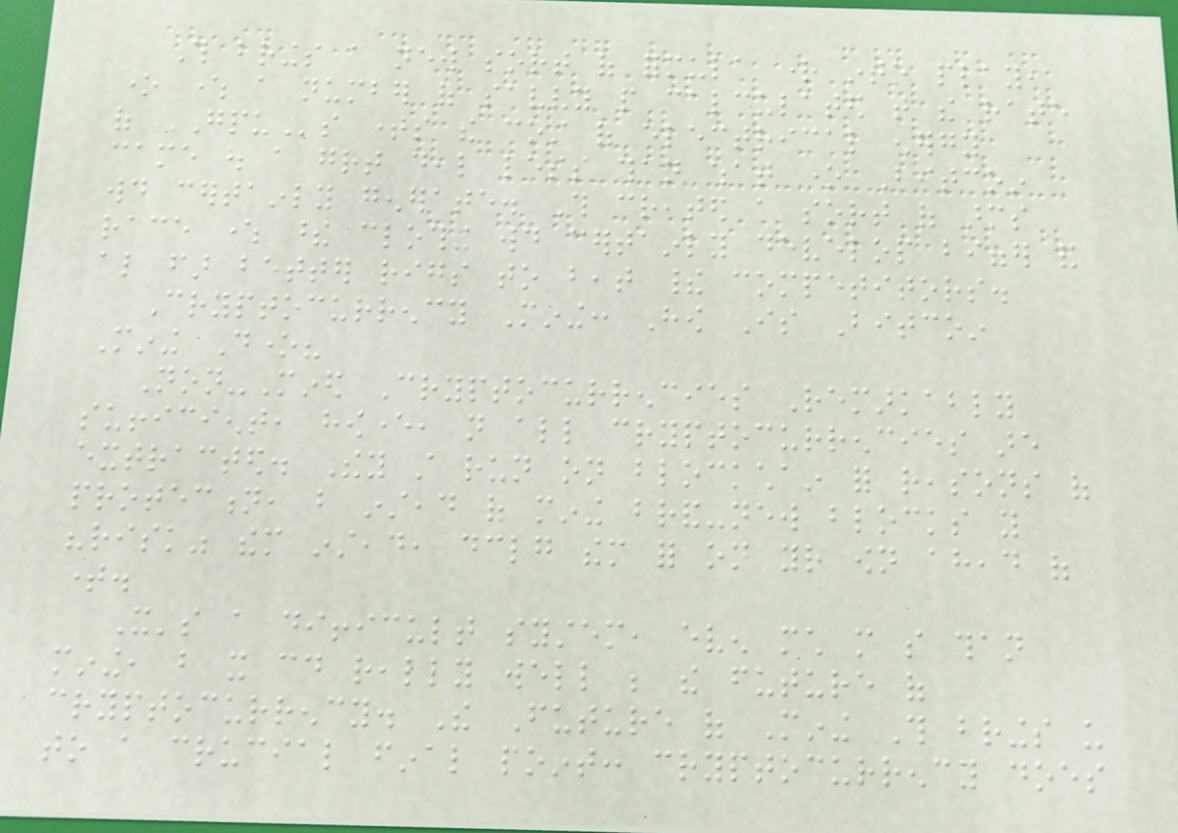This brings a new sort of formula right into play,
one where a number of savvy people calculated that the rate
of GPUs times the cost of electrical energy
came out a great deal less than what one Bitcoin
would certainly generate. This created a sort of arms
race where these clothing would certainly develop bigger and
also far better rigs to beat their competitors.
Cryptocurrency Mining: How Is Bitcoin
Mining Done?
Non-Mined Cryptocurrencies Remarkably
sufficient, however, not all cryptocurrencies are
extracted. They still run on blockchain for reasons of
protection, but instead of mining brand-new blocks you
"risk" them instead, declaring them for on your own ahead of
time.
It's a difficult system, even much more so than
mining, but it could really well be the future of
cryptocurrency. The Future of Mining This brings us
to a crucial final point: cryptocurrency does
